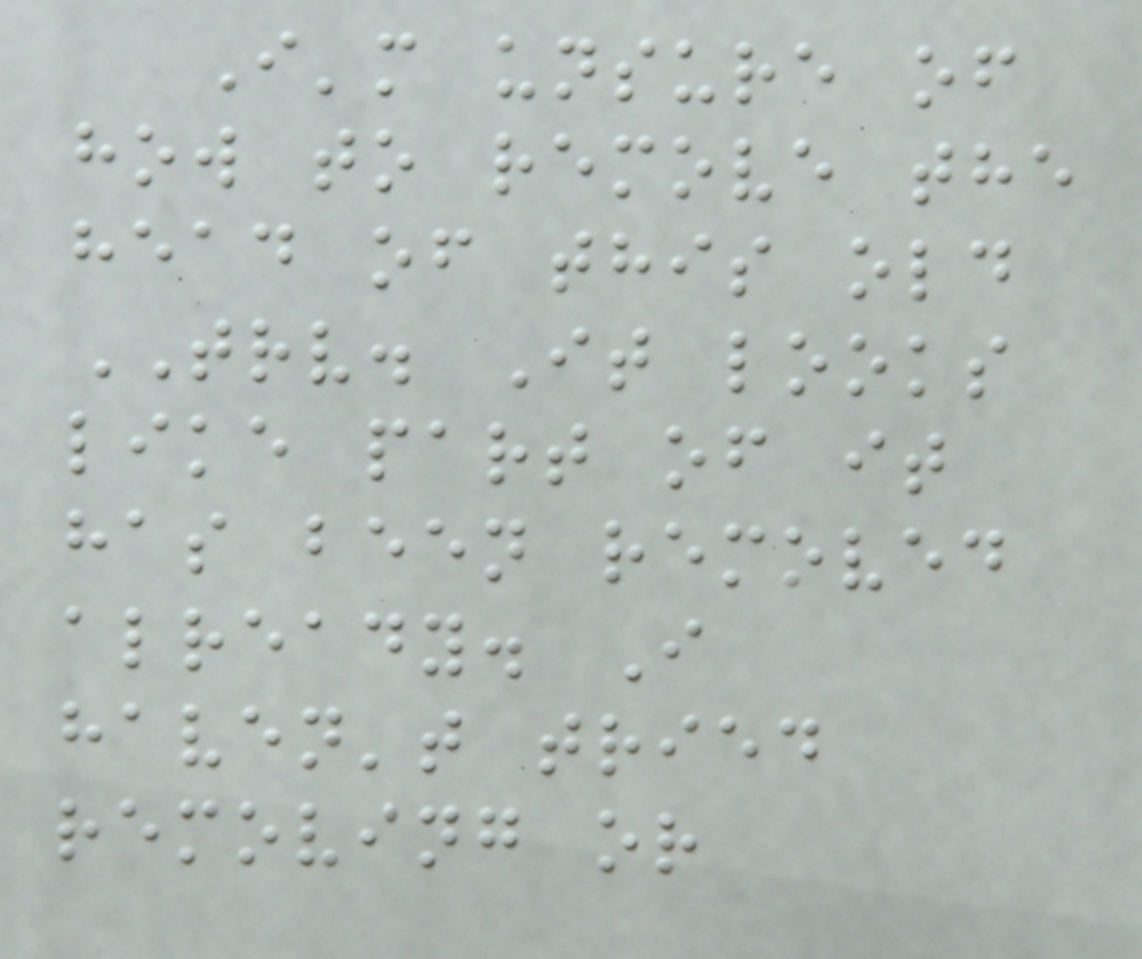I'm unsure of
how to remove the
head of this old
TRV. It looks
like part of it
has been removed
already. I
haven't tried
removing or
